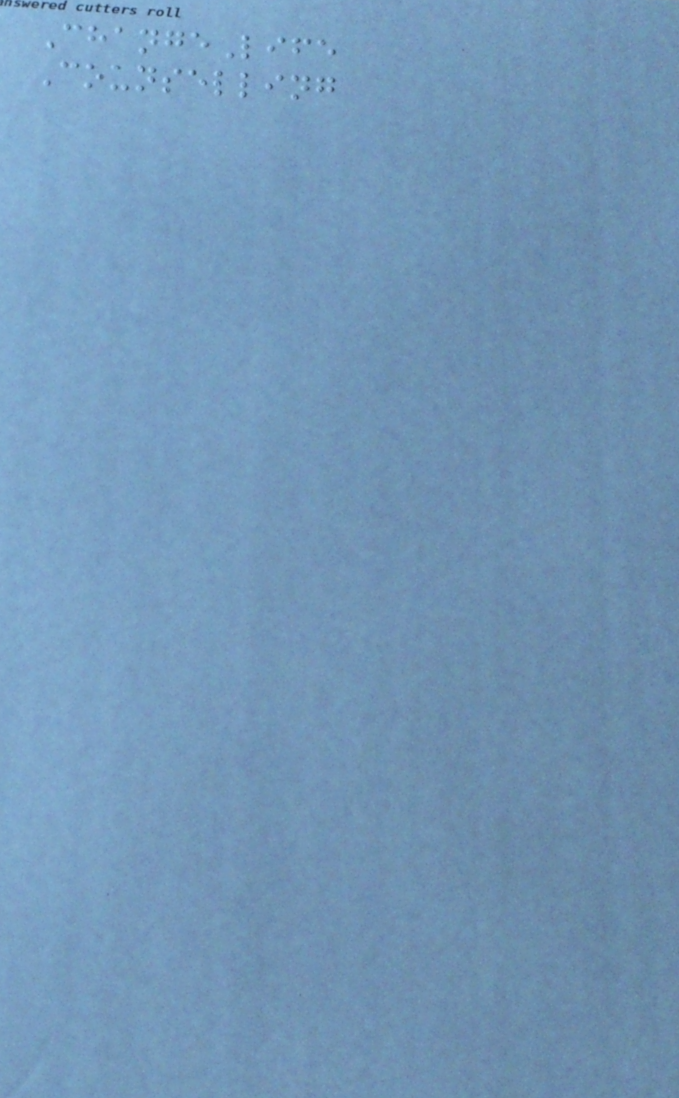ChangeLife
Counselling
